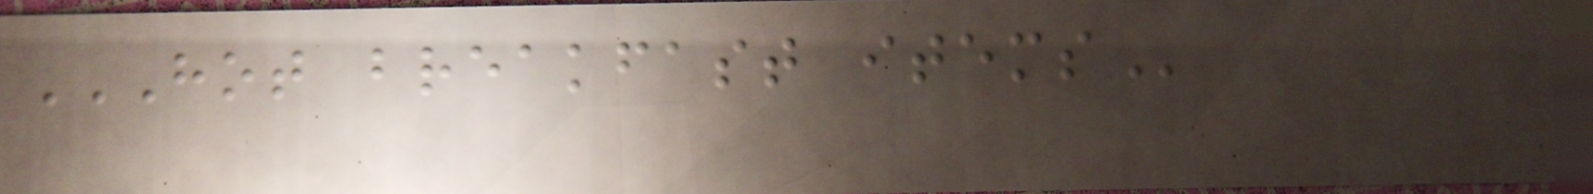HOT BREAKFAST ITEMS
